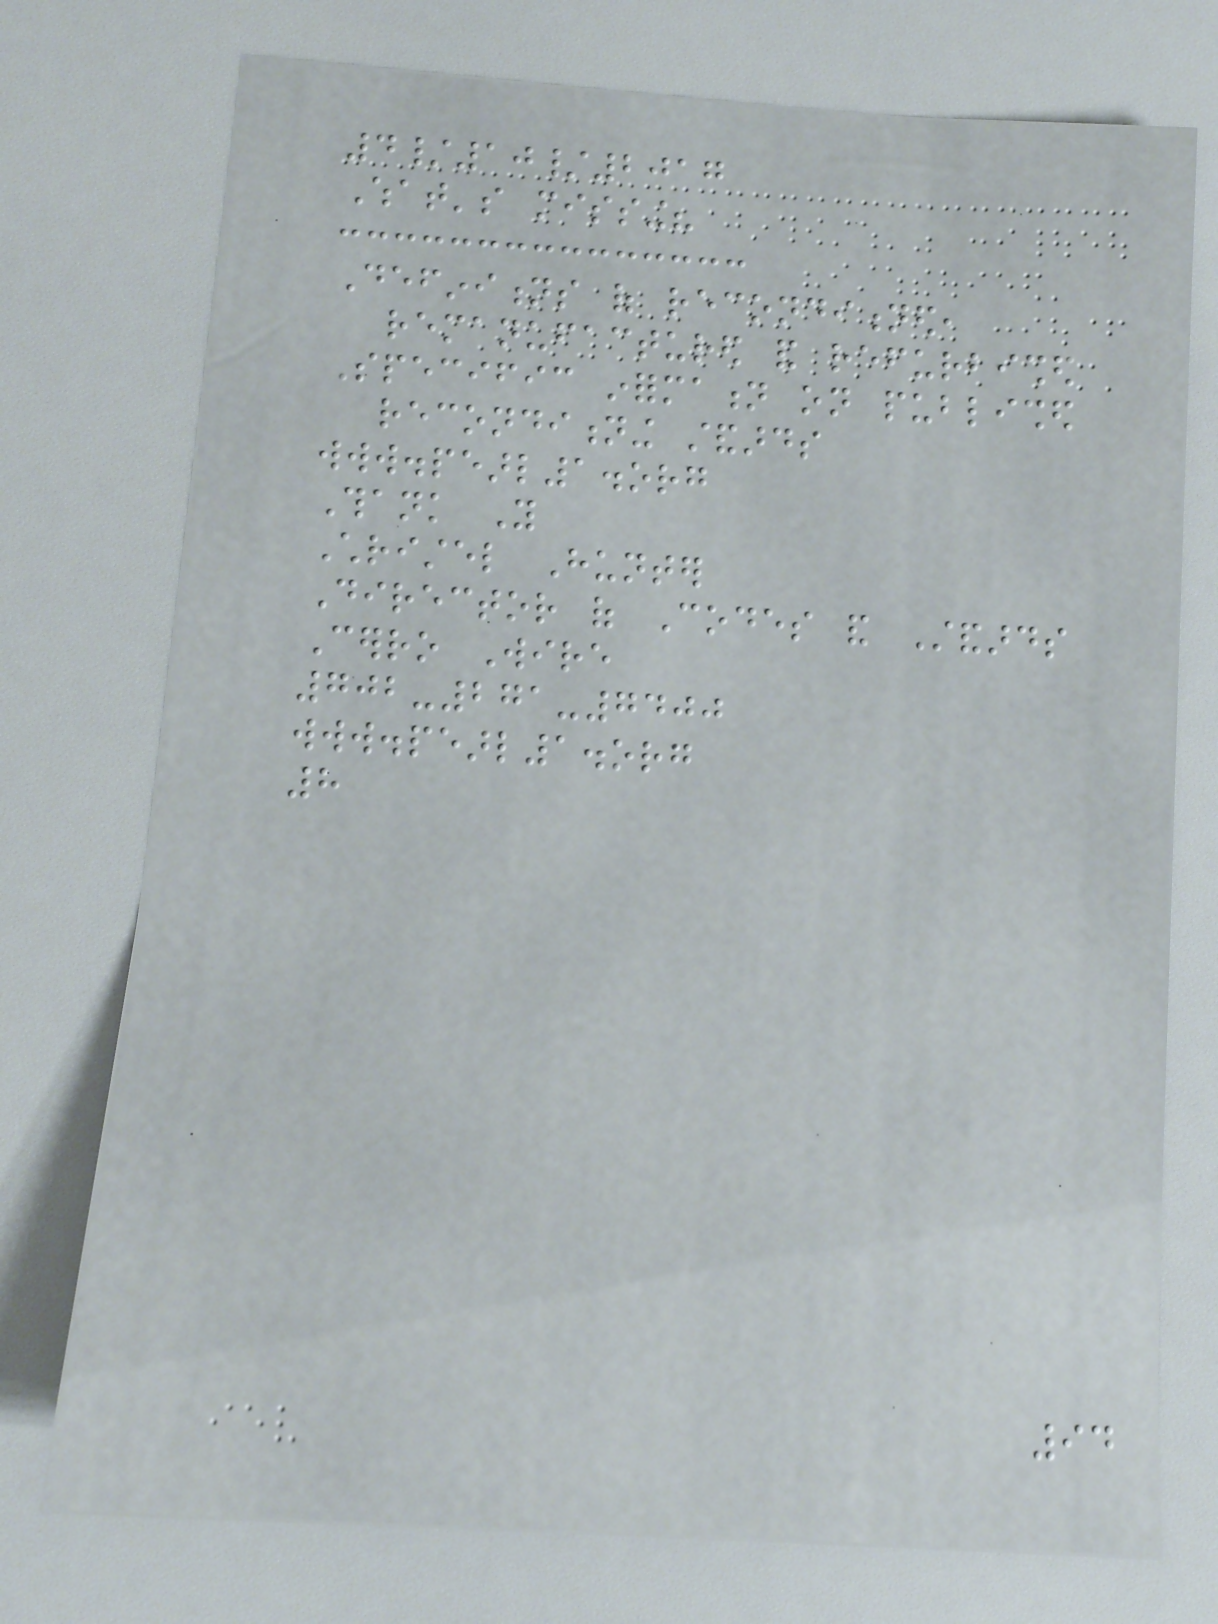4/10/2017
What's missing?
Definitions of reconditioned,
remanufactured and refurbished
Specific information on published
reconditioning standards
www.pearl1.org
Thank You
Christel Hunter
Director of Codes and Standards
Cerro Wire
702-271-7400
www.pearl1.org
8
94
